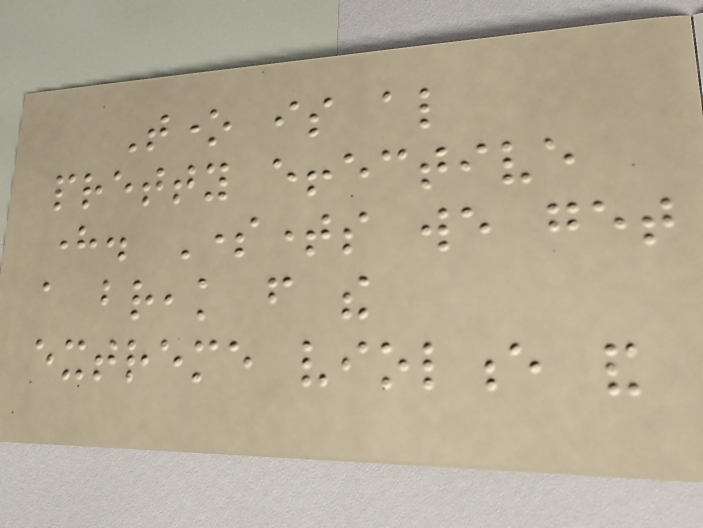Tone is also
pretty effective
here. Sometimes we get
a break from the
extreme violence and
